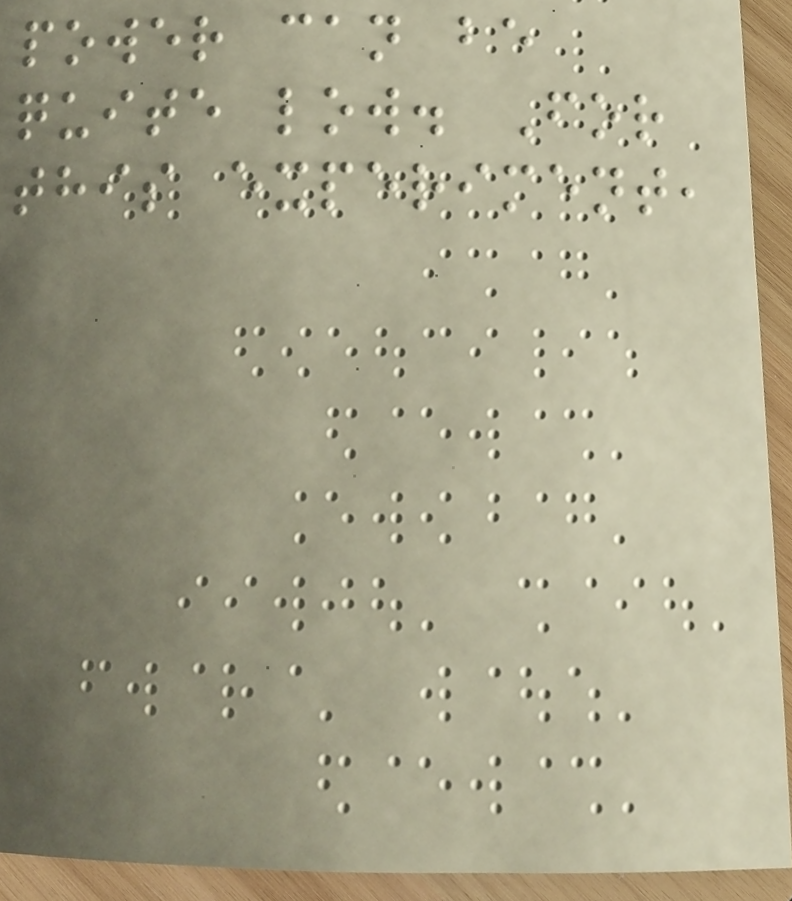power can be
quite low. For
this experiment,
